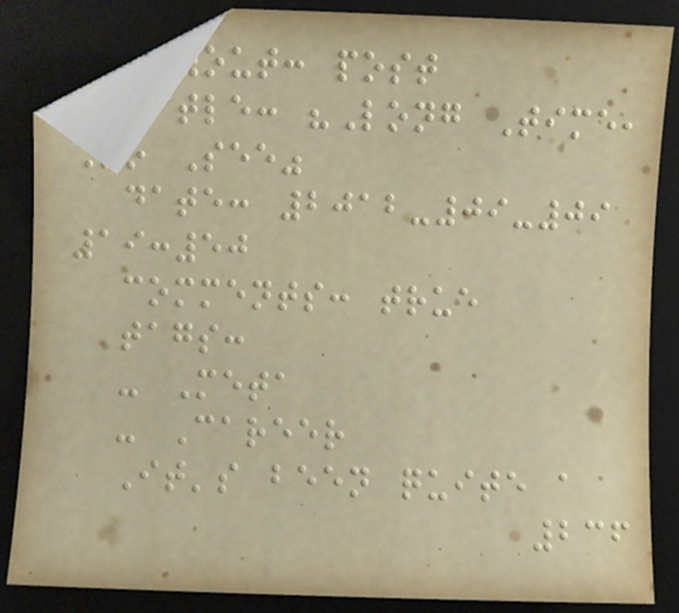layout: post
title: "Long Time,
No See"
date: 2012-09-09
19:50
comments: true
tags:
- Meta
- Career
It's been quite a
236
